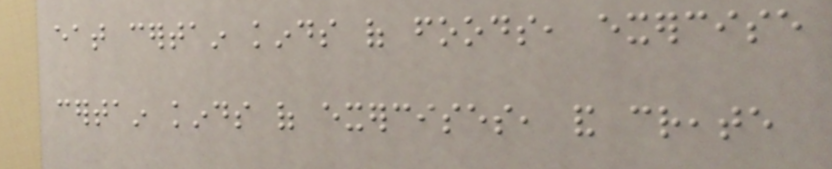eat certain kinds of foods, exercise
certain kinds of exercises, and create
